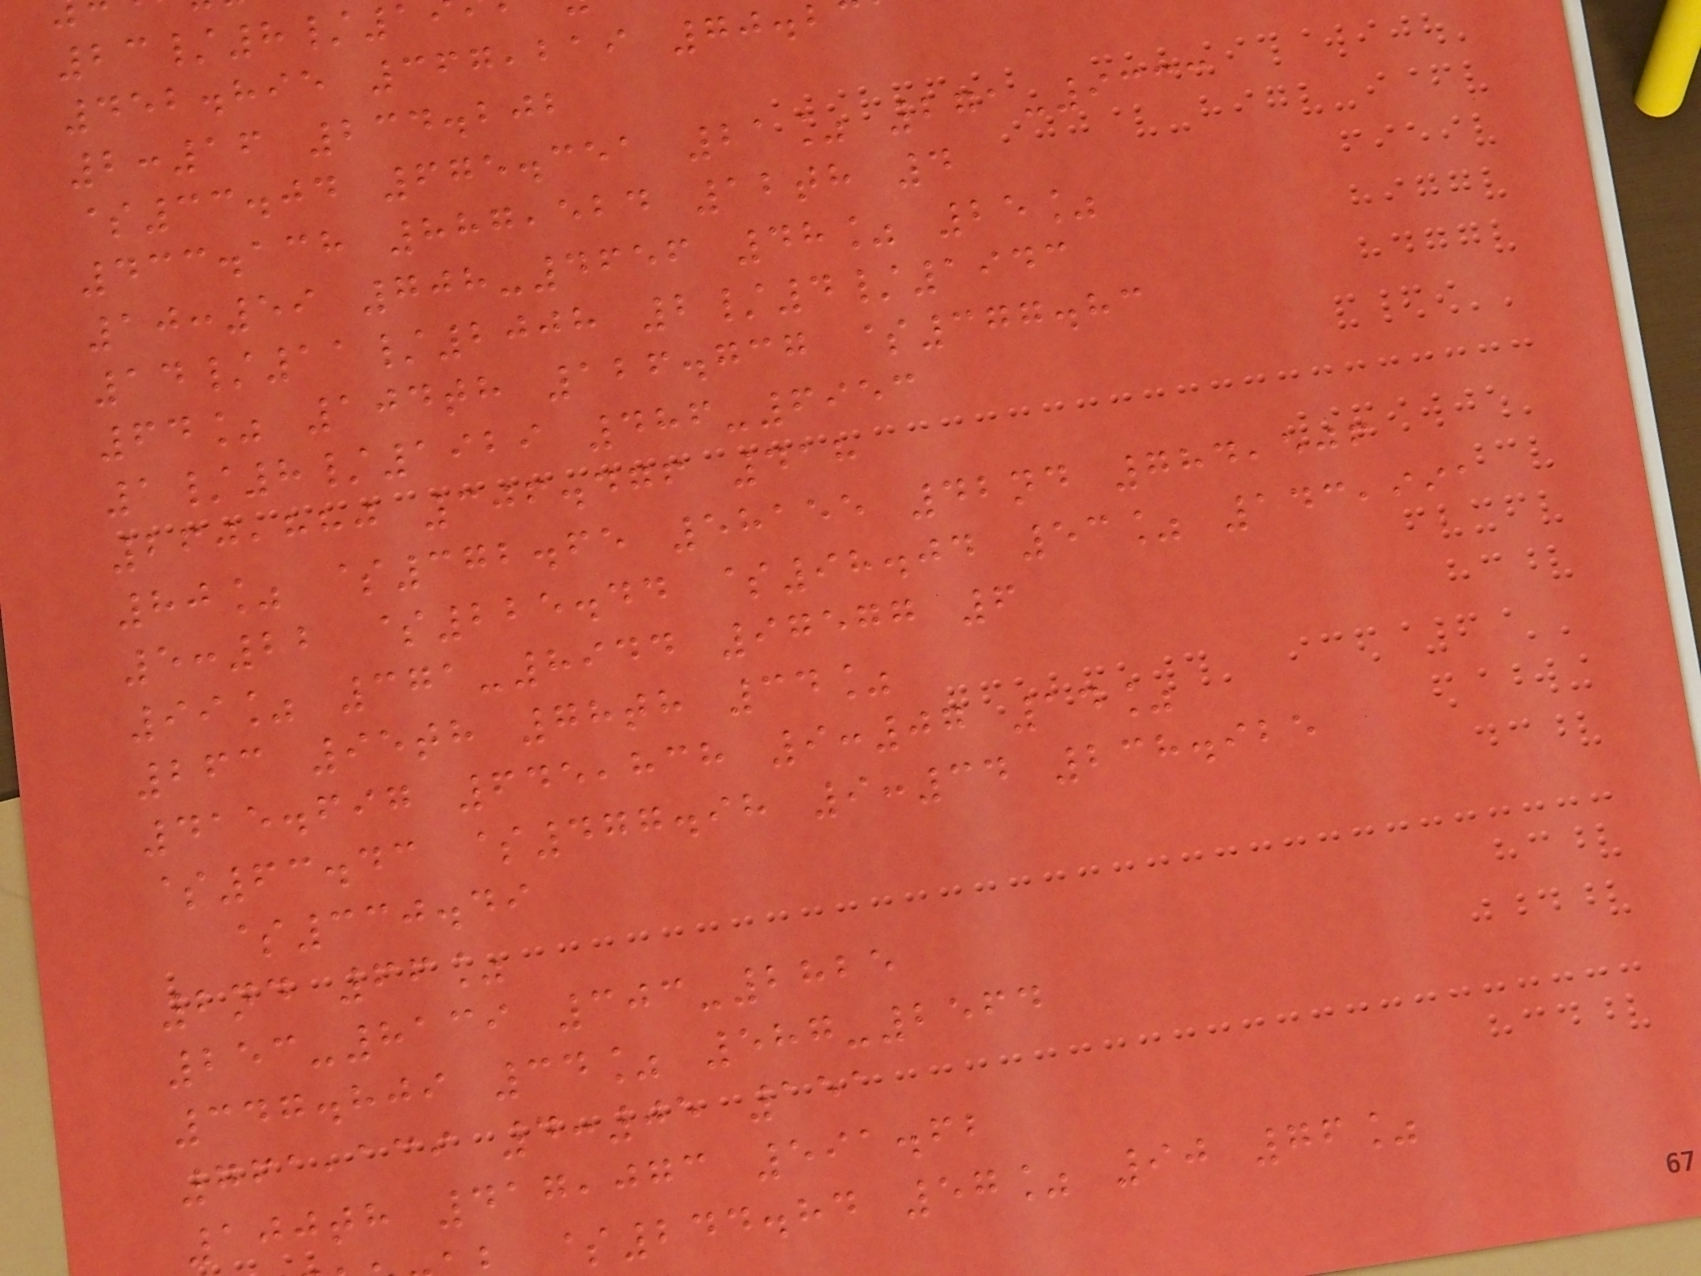23/8/1
452.895 367,219 70.2
2:16 234.202
$33.04 675.351 21% 271-9333
433.138 887,524 12th 4
10:59 708-4656 48% 25%
14/11/2008 2/4/1943
64% 104th 126.737 $377.83
1/8/1929 486-6953
260,880 306.476 418
80% $372.65 58155 42nd 784,506
5:22 $225.44 $98.04 53% 143,991
99% 371-8944 97577 6
263 95th 78th 34%
415.697 645,838 9:07 14%
$63.43 $477.98 9:34 238.925
$330.49
2nd 66%
253-8139 303-2825
347.809 34% 587-2564
761,139 4:05 151
100th 417,073 591.62
$244.84 57% 90 76%
